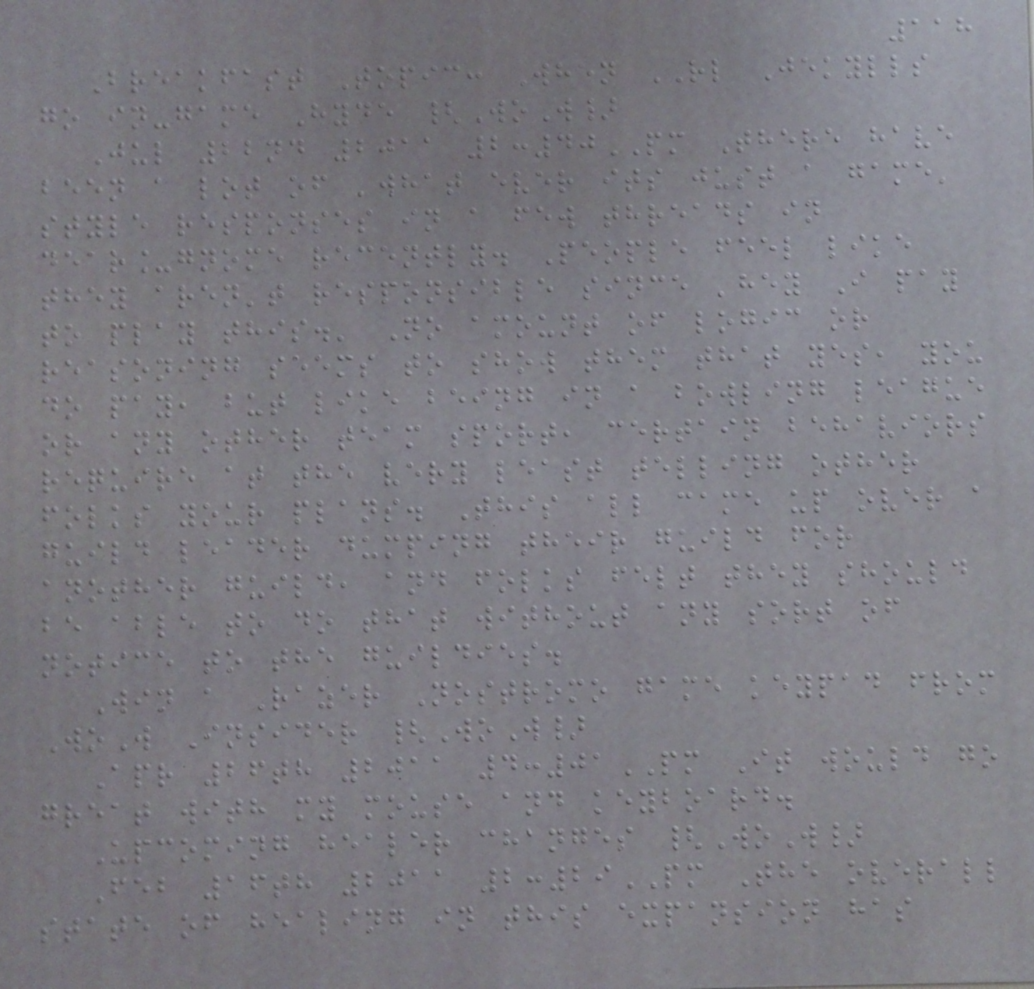118
Breakfast Topic: When RL Jekylls
go in-game Hyde {WoW}
Jul 22nd 2011 2:40PM There have
been a lot of 'what ever its just a game'
style responses in a few threads in
dear_gnome recently. People feel like
they aren't responsible since 'hey I pay
to play this.' No amount of logic or
reasoning seems to show them that yes, you
do pay, but like being in a bowling league
or any other team sport, certain behaviors
require at the very least telling other
folks your plans. This all came up over a
guild leader dumping their guild for
another guild, and folks felt they should
be able to do that without any sort of
notice to the guildies.
Win a Razer Nostromo game keypad from
WoW Insider {WoW}
Apr 26th 2011 4:01PM It would go
great with my mouse and keyboard.
Upcoming healer changes {WoW}
Feb 16th 2011 2:29PM The overall
state of healing in this expansion has
